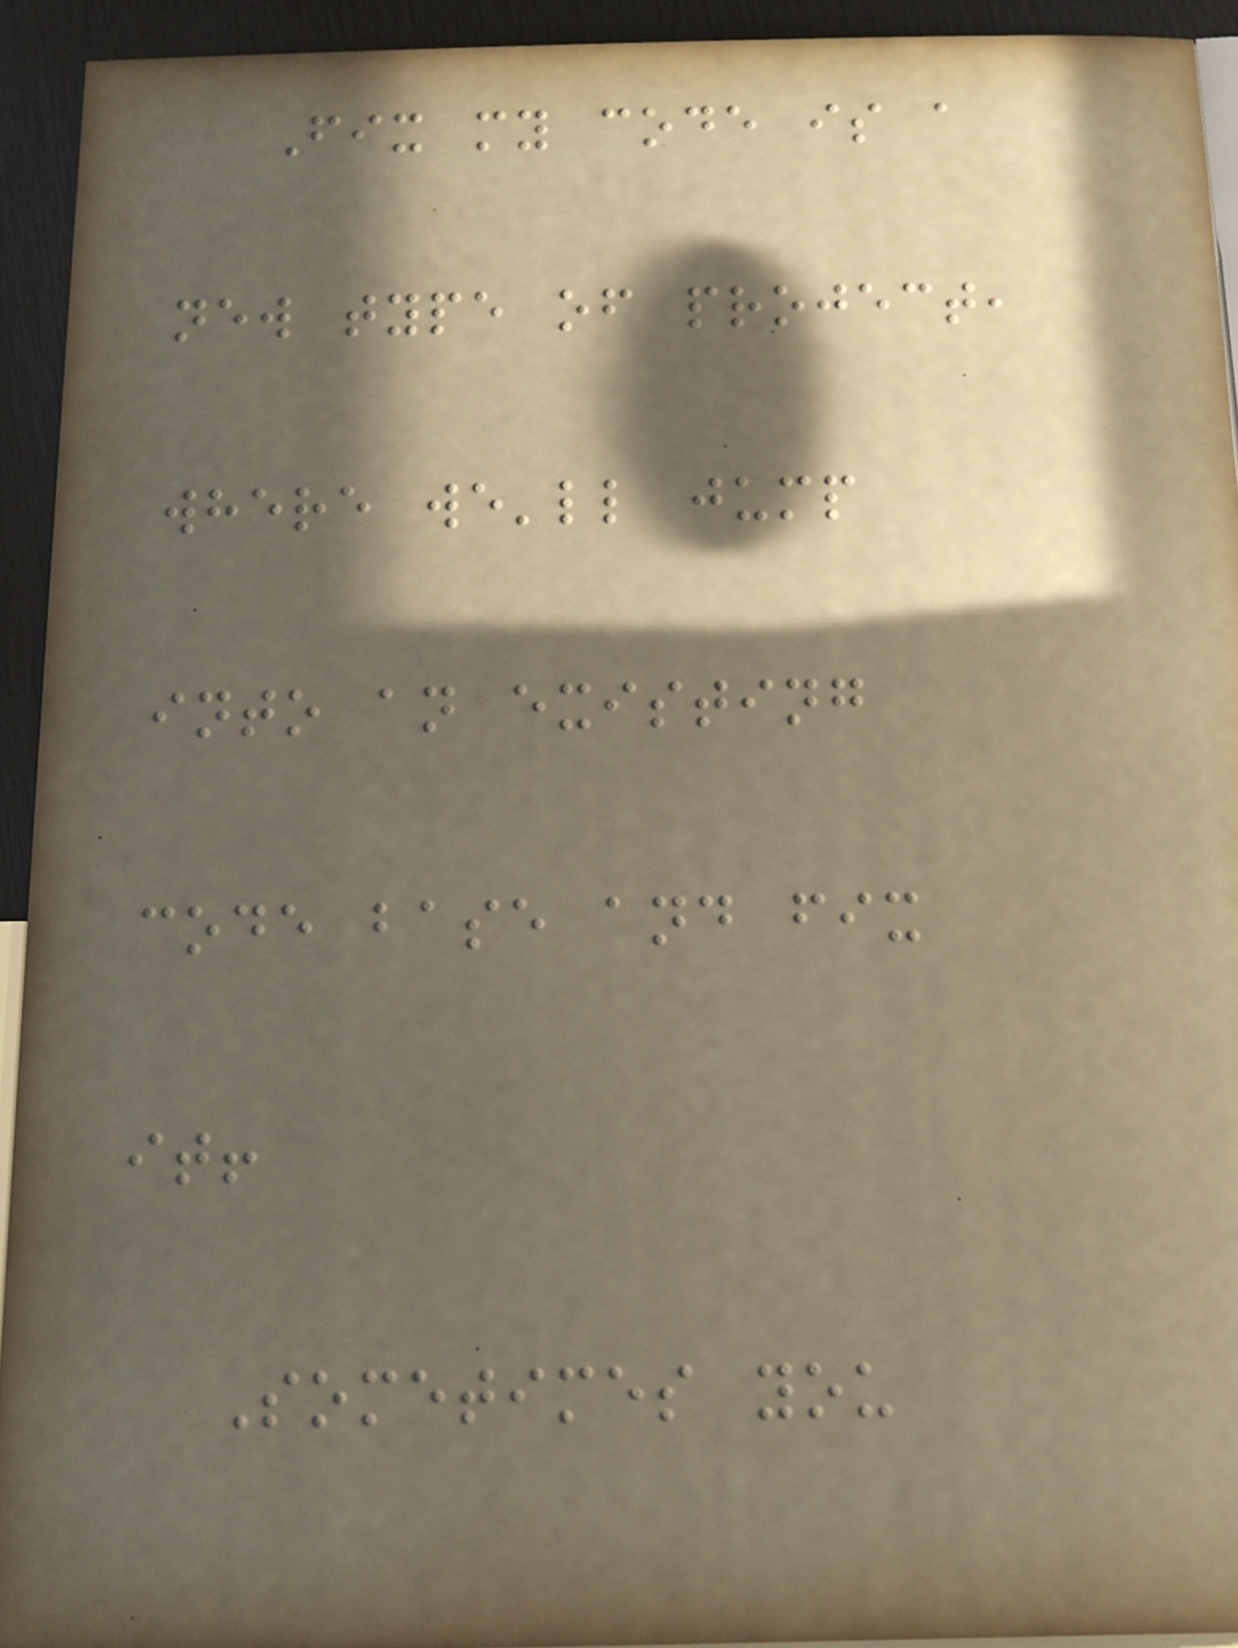Fix my code is a
new type of project,
where we'll jump
into an existing
code base and fix
it!
Sometimes you
